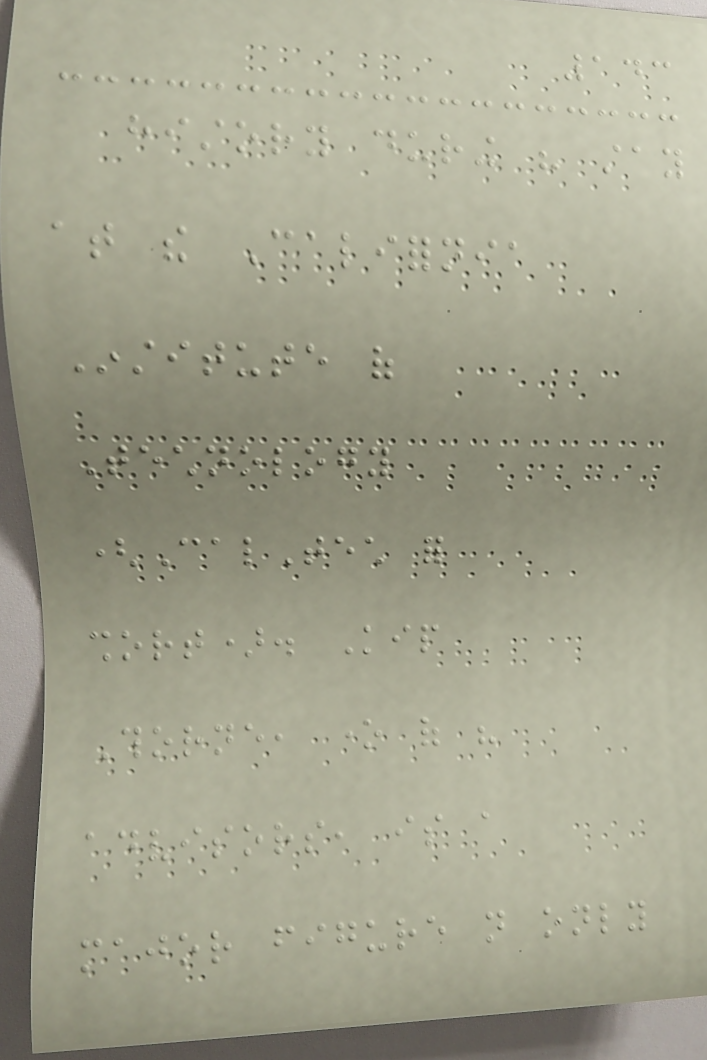143
history during his stay
at the California
Institute of
Technology
(CalTech for
short). Kip
Thorne, one of his
advisors, is a
major figure not only
